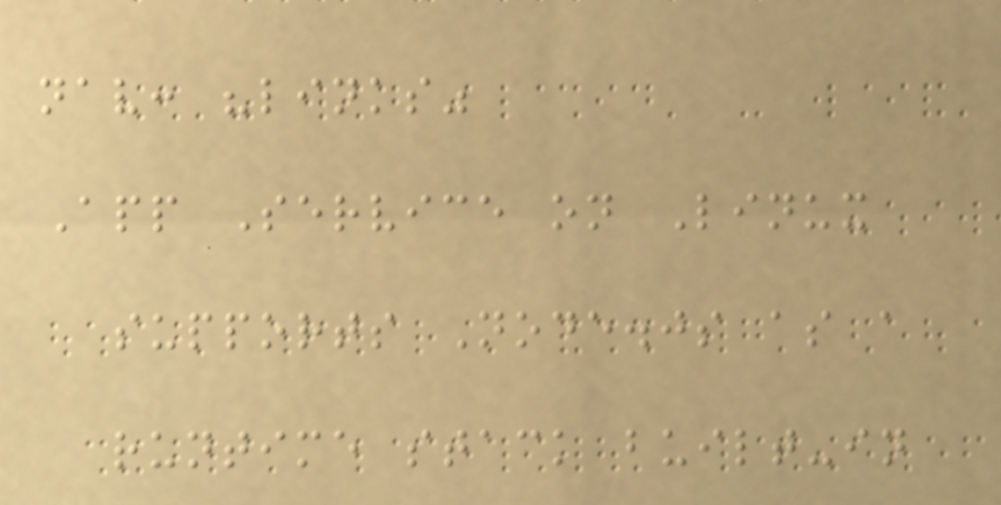nav: "links"
App Service on Linux
supports Node.js as a
runtime stack built-in
